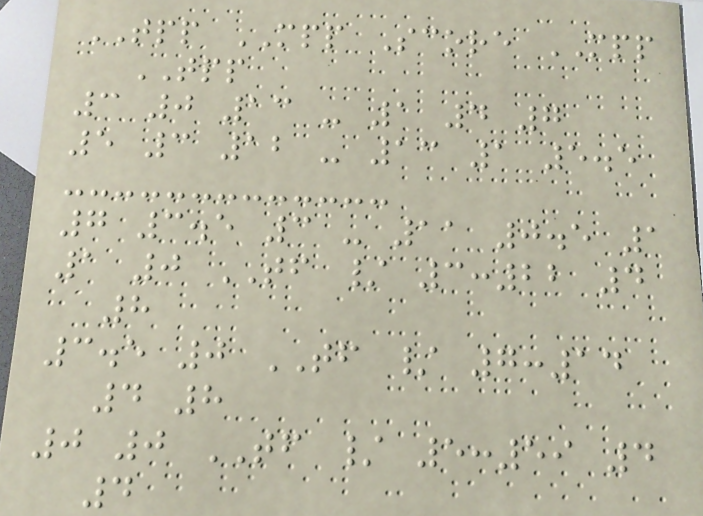TPP MPP Score MPP
TPP
3 0 13 - 1 4 7
5 3 12 - 13 1 5.5
7 3.5 3 - 11 0.5 1
1 0 TF / 3:22 4
8
3.5 0 TF / 7:14
4 8
0 0 TF / 5:59 4
4
